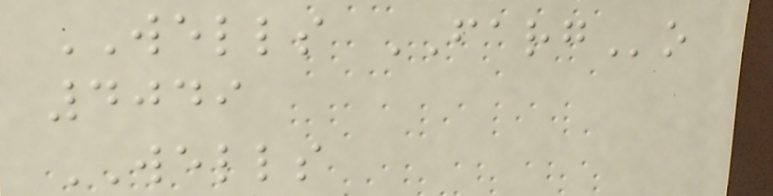WELLS FARGo
4049
WELLS
